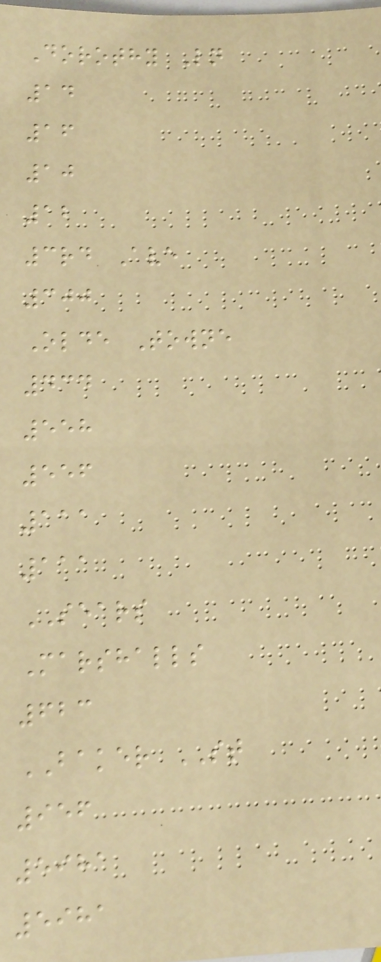Dorothy Ln
14
16
10
12
3rd Ave
300
Olde Towne
434
558
556
111
111
SEARS
Marshalls
623
BAKER ST
956
5981
5981
